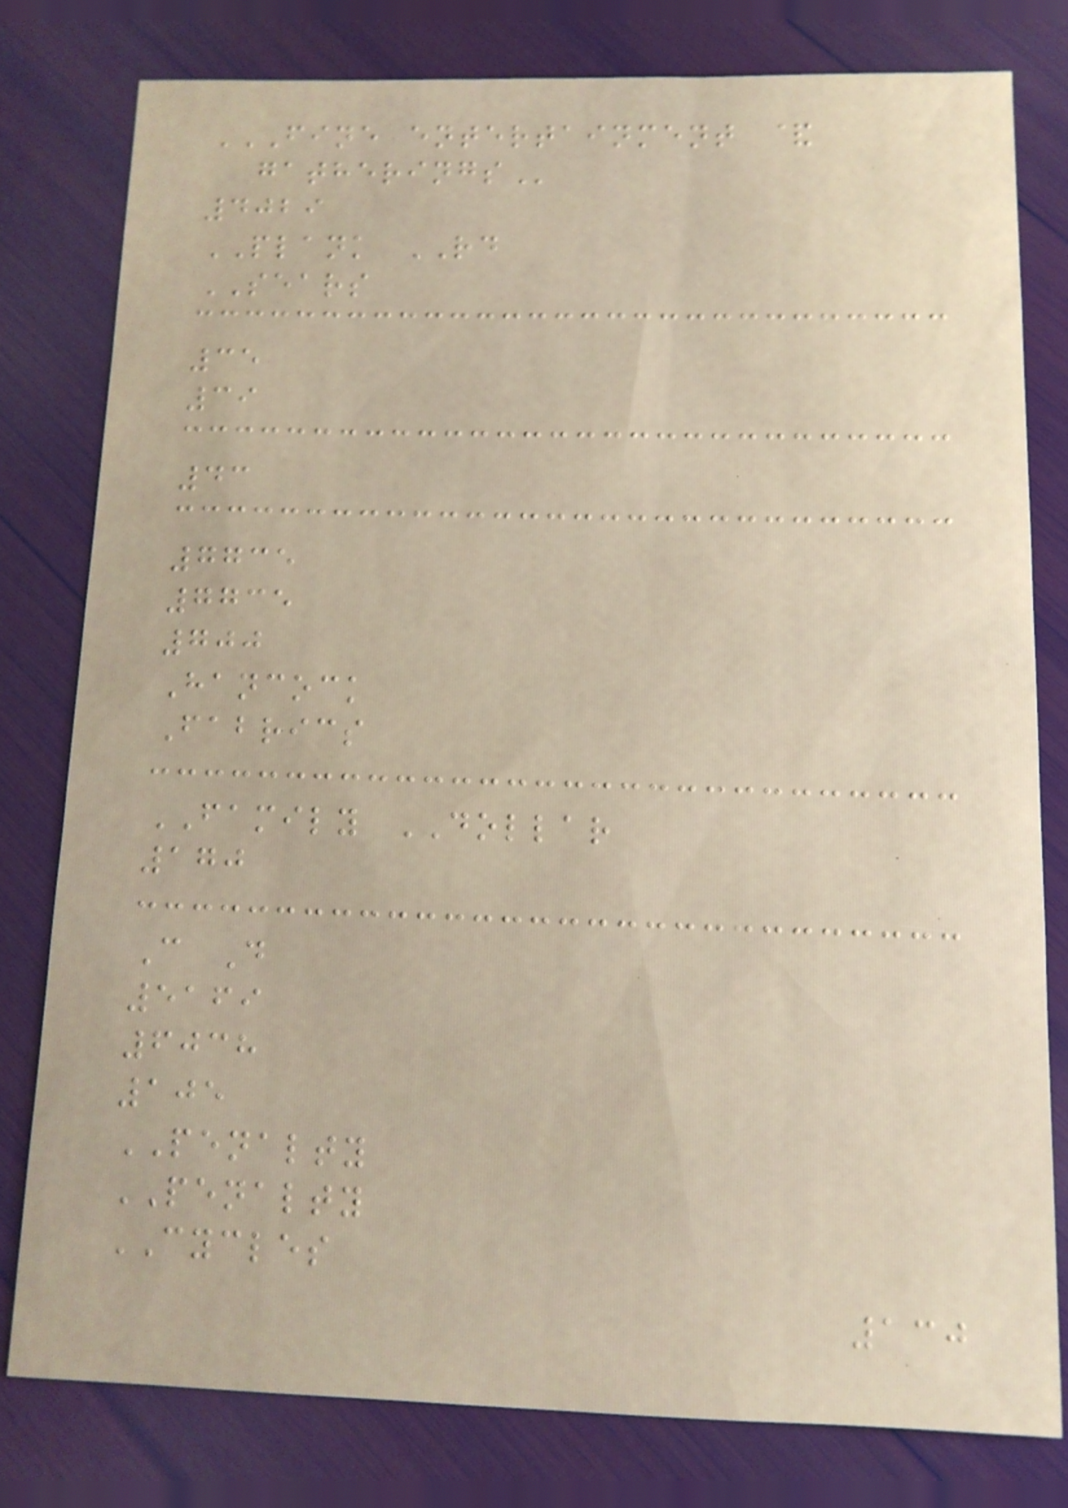FINE ENTERTAINMENT &
GATHERINGS
4029
PLANK RD
SEARS
35
39
43
7735
7735
700
Hancock
Fabrics
FAMILY DOLLAR
170
C D
5169
6038
105
PENALTY
PENALTY
CYCLES
130
